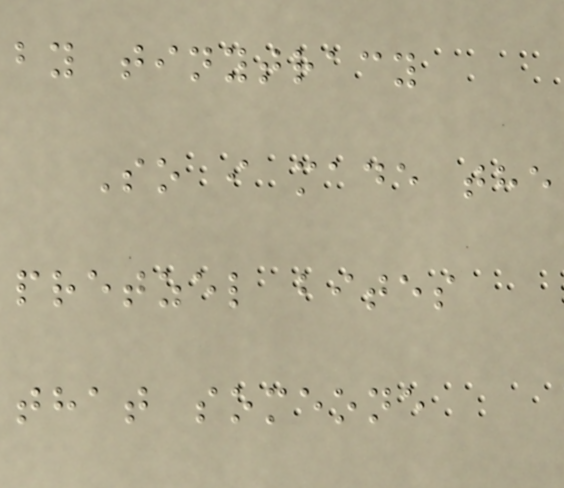by tinytracy
So i made the
pretzel bites
that someone
